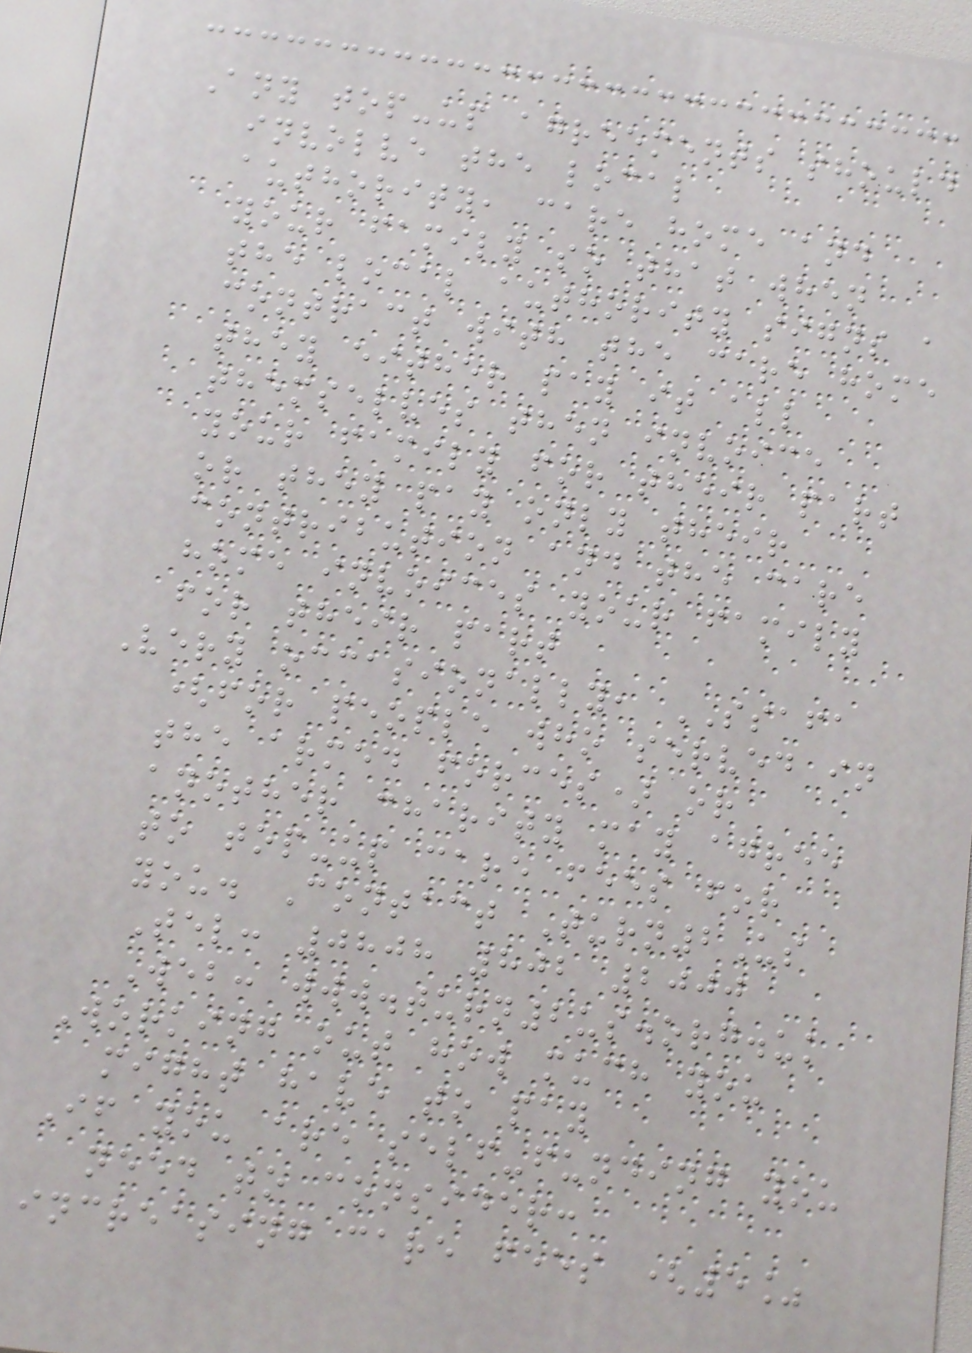Any top-up agreements should
involve the local
authority, care home and
your family so that when
the local authority signs a
contract with the care home
they either pay it all
themselves then invoice
your family for their part
or they pay only their
contribution and the care
home invoices your family
for their part
Very occasionally, SSAFA
(for people who served in
the armed forces) or
another charity may agree
to top-up care fees for
you. Contact Turn2Us
Tel: 0808 802 2000
Web: www.turn2us.org.uk
Working out how much you
might have to pay
If you are self-funding you
need to consider:
increasing care fees (5%
